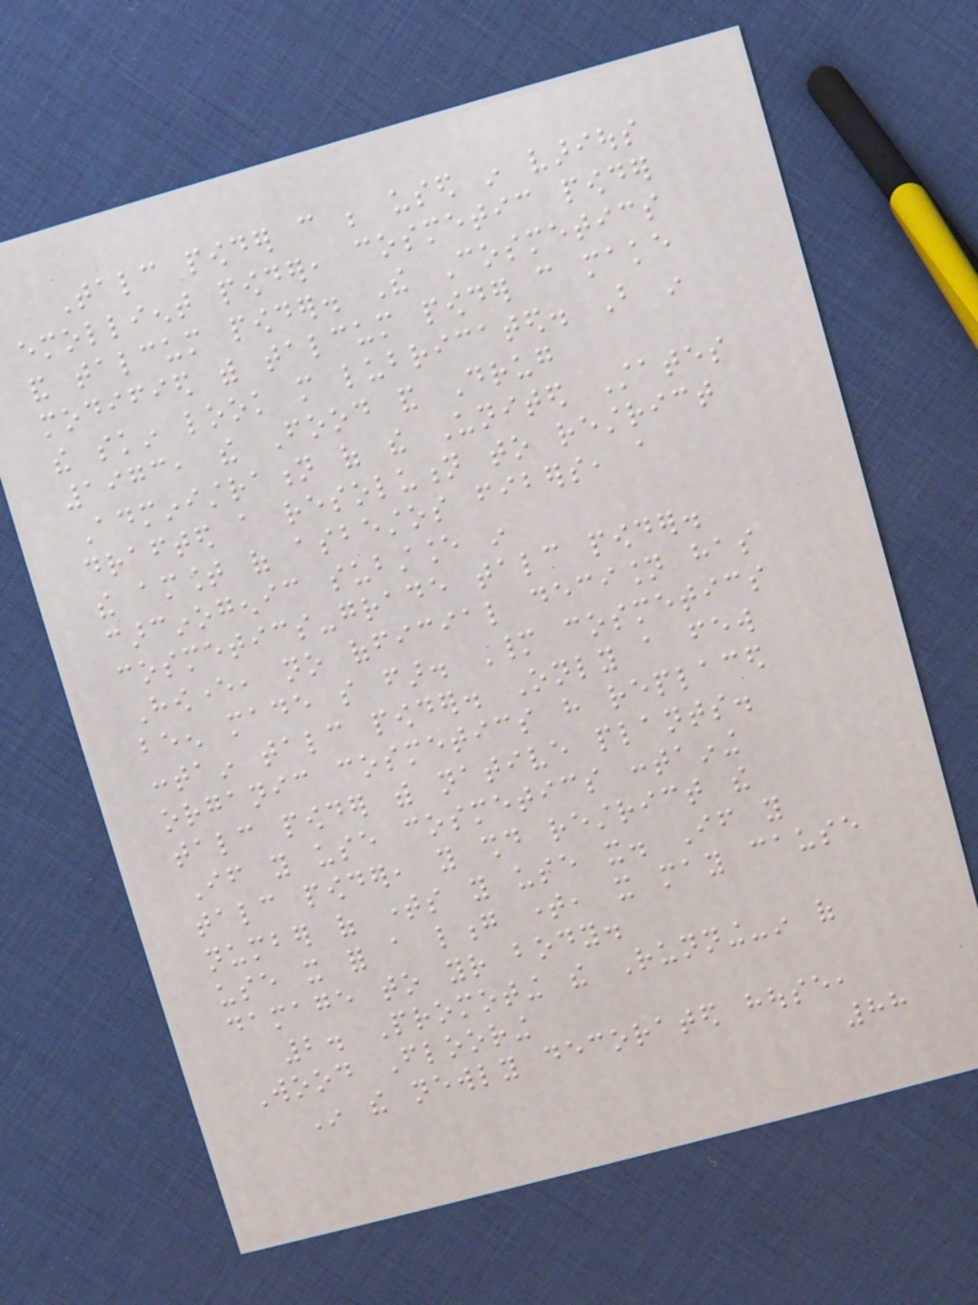Talc powder can be used in various
emollient powder, cosmetic powder
and talcum powder. The Cosmetics
modified with talcum powder can make
the skin look more lubricated. But in
1973, the Food and Drug
Administration of the United States
drafted a resolution to restrict
the amount of asbestos fibers, a
carcinogenic substance in
cosmetics-grade talc powder.
However, no official decision has
been made so far. Many cosmetics
contain talc powder. Only a few
organic cosmetics have replaced
talc powder with native plants.
If you use cosmetics containing
talc powder, you should restrict the
number of times you use it. If you
use it for a long time, it may cause
damage to your body.
2. Promoting the Running-in of
Wood Flooring
In the newly decorated house,
88
